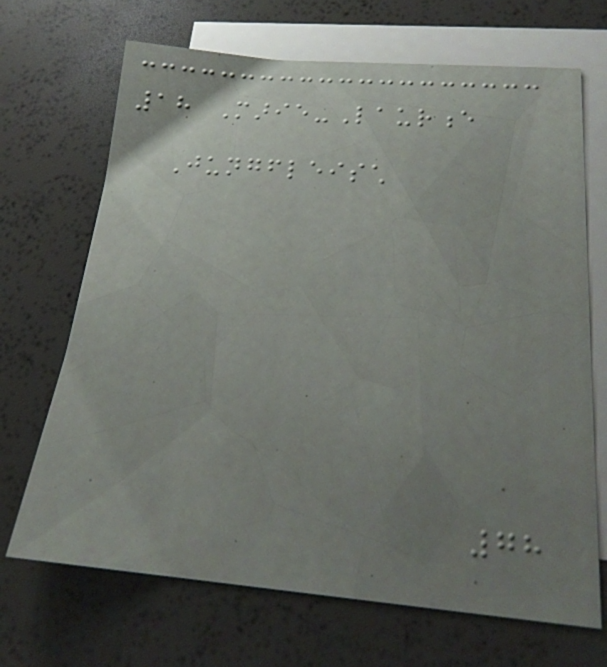18 Marie-Laurence
Jungfleisch
78
